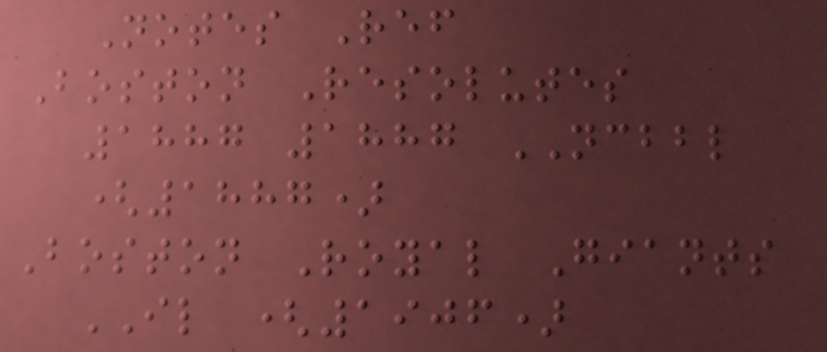Notes Ref
Boston Resolutes
1887 1887 NCBBL
(1887)
Boston Royal Giants
IL (1906)
